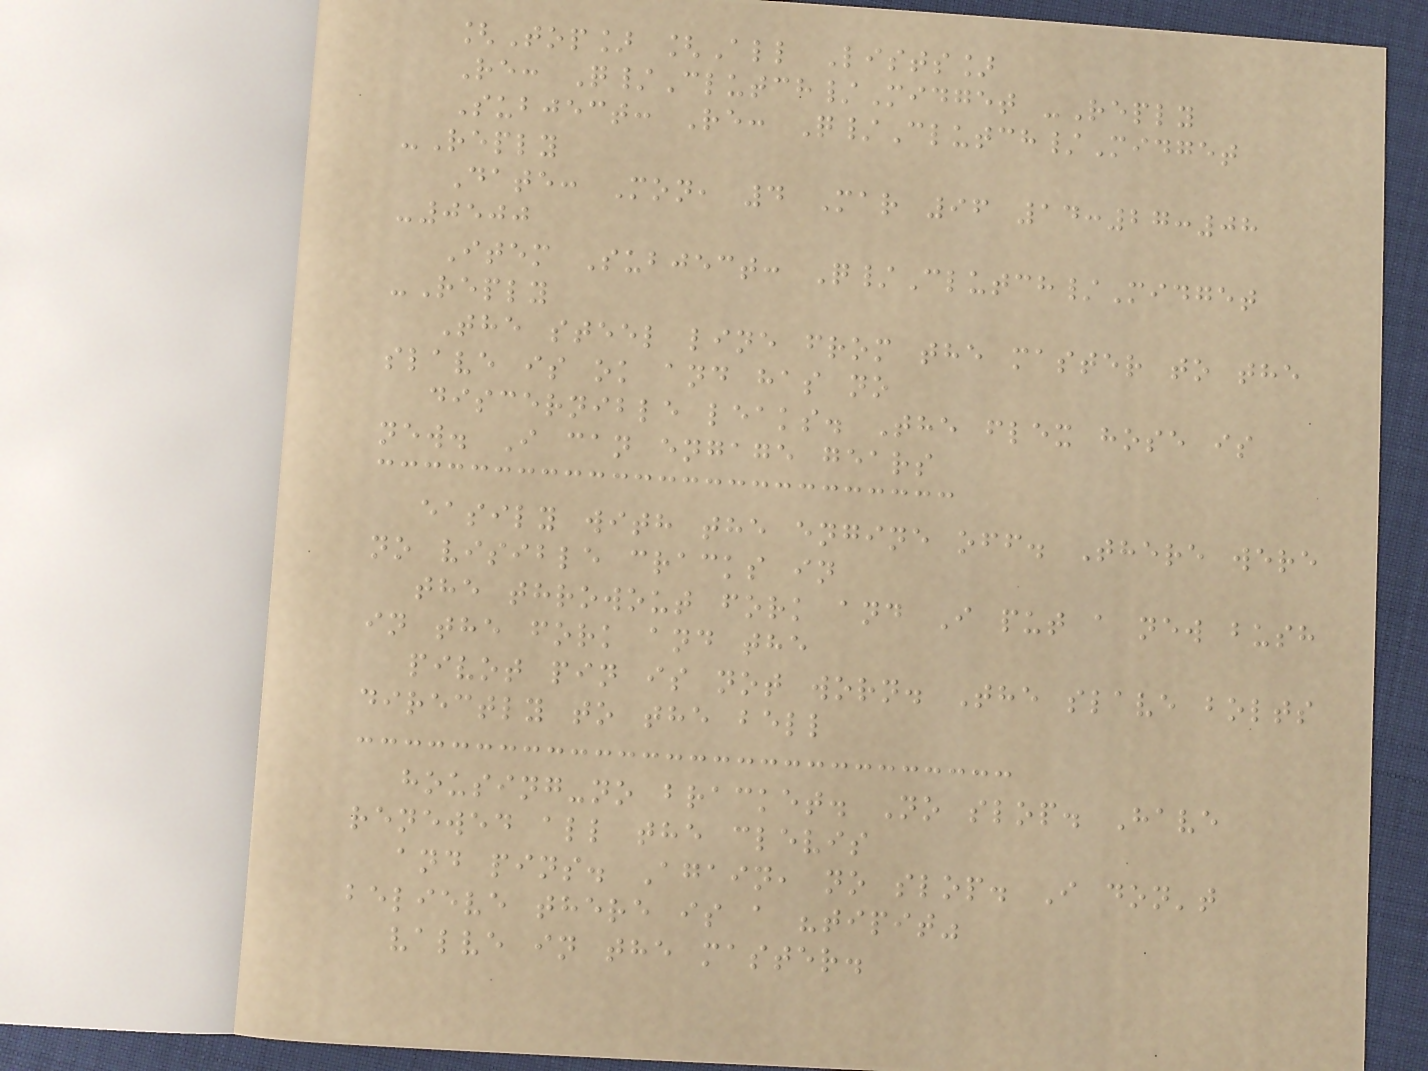[Top] [All Lists]
Re: Q/Clutch/Midget -Reply
Subject: Re: Q/Clutch/Midget
-Reply
Date: Mon, 4 Mar 96 14:27:08
-0500
Item Subject: Q/Clutch/Midget
-Reply
The steel line from the master to the
slave is ok and has no
discernible leaks. The flex hose is
new. I can engage gears
easily with the engine off. There were
no visible cracks in
the throwout fork and I put a new bush
in the fork and the
pivot pin is not worn. The slave bolts
directly to the bell
housing-no bracket. No slop. Have
renewed all the clevis
and pins. Again, no slop. I don't
believe there is a "tipit"
valve in the master.
